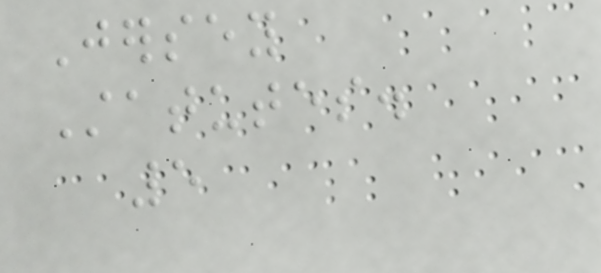Jersey
Statutes.
5
